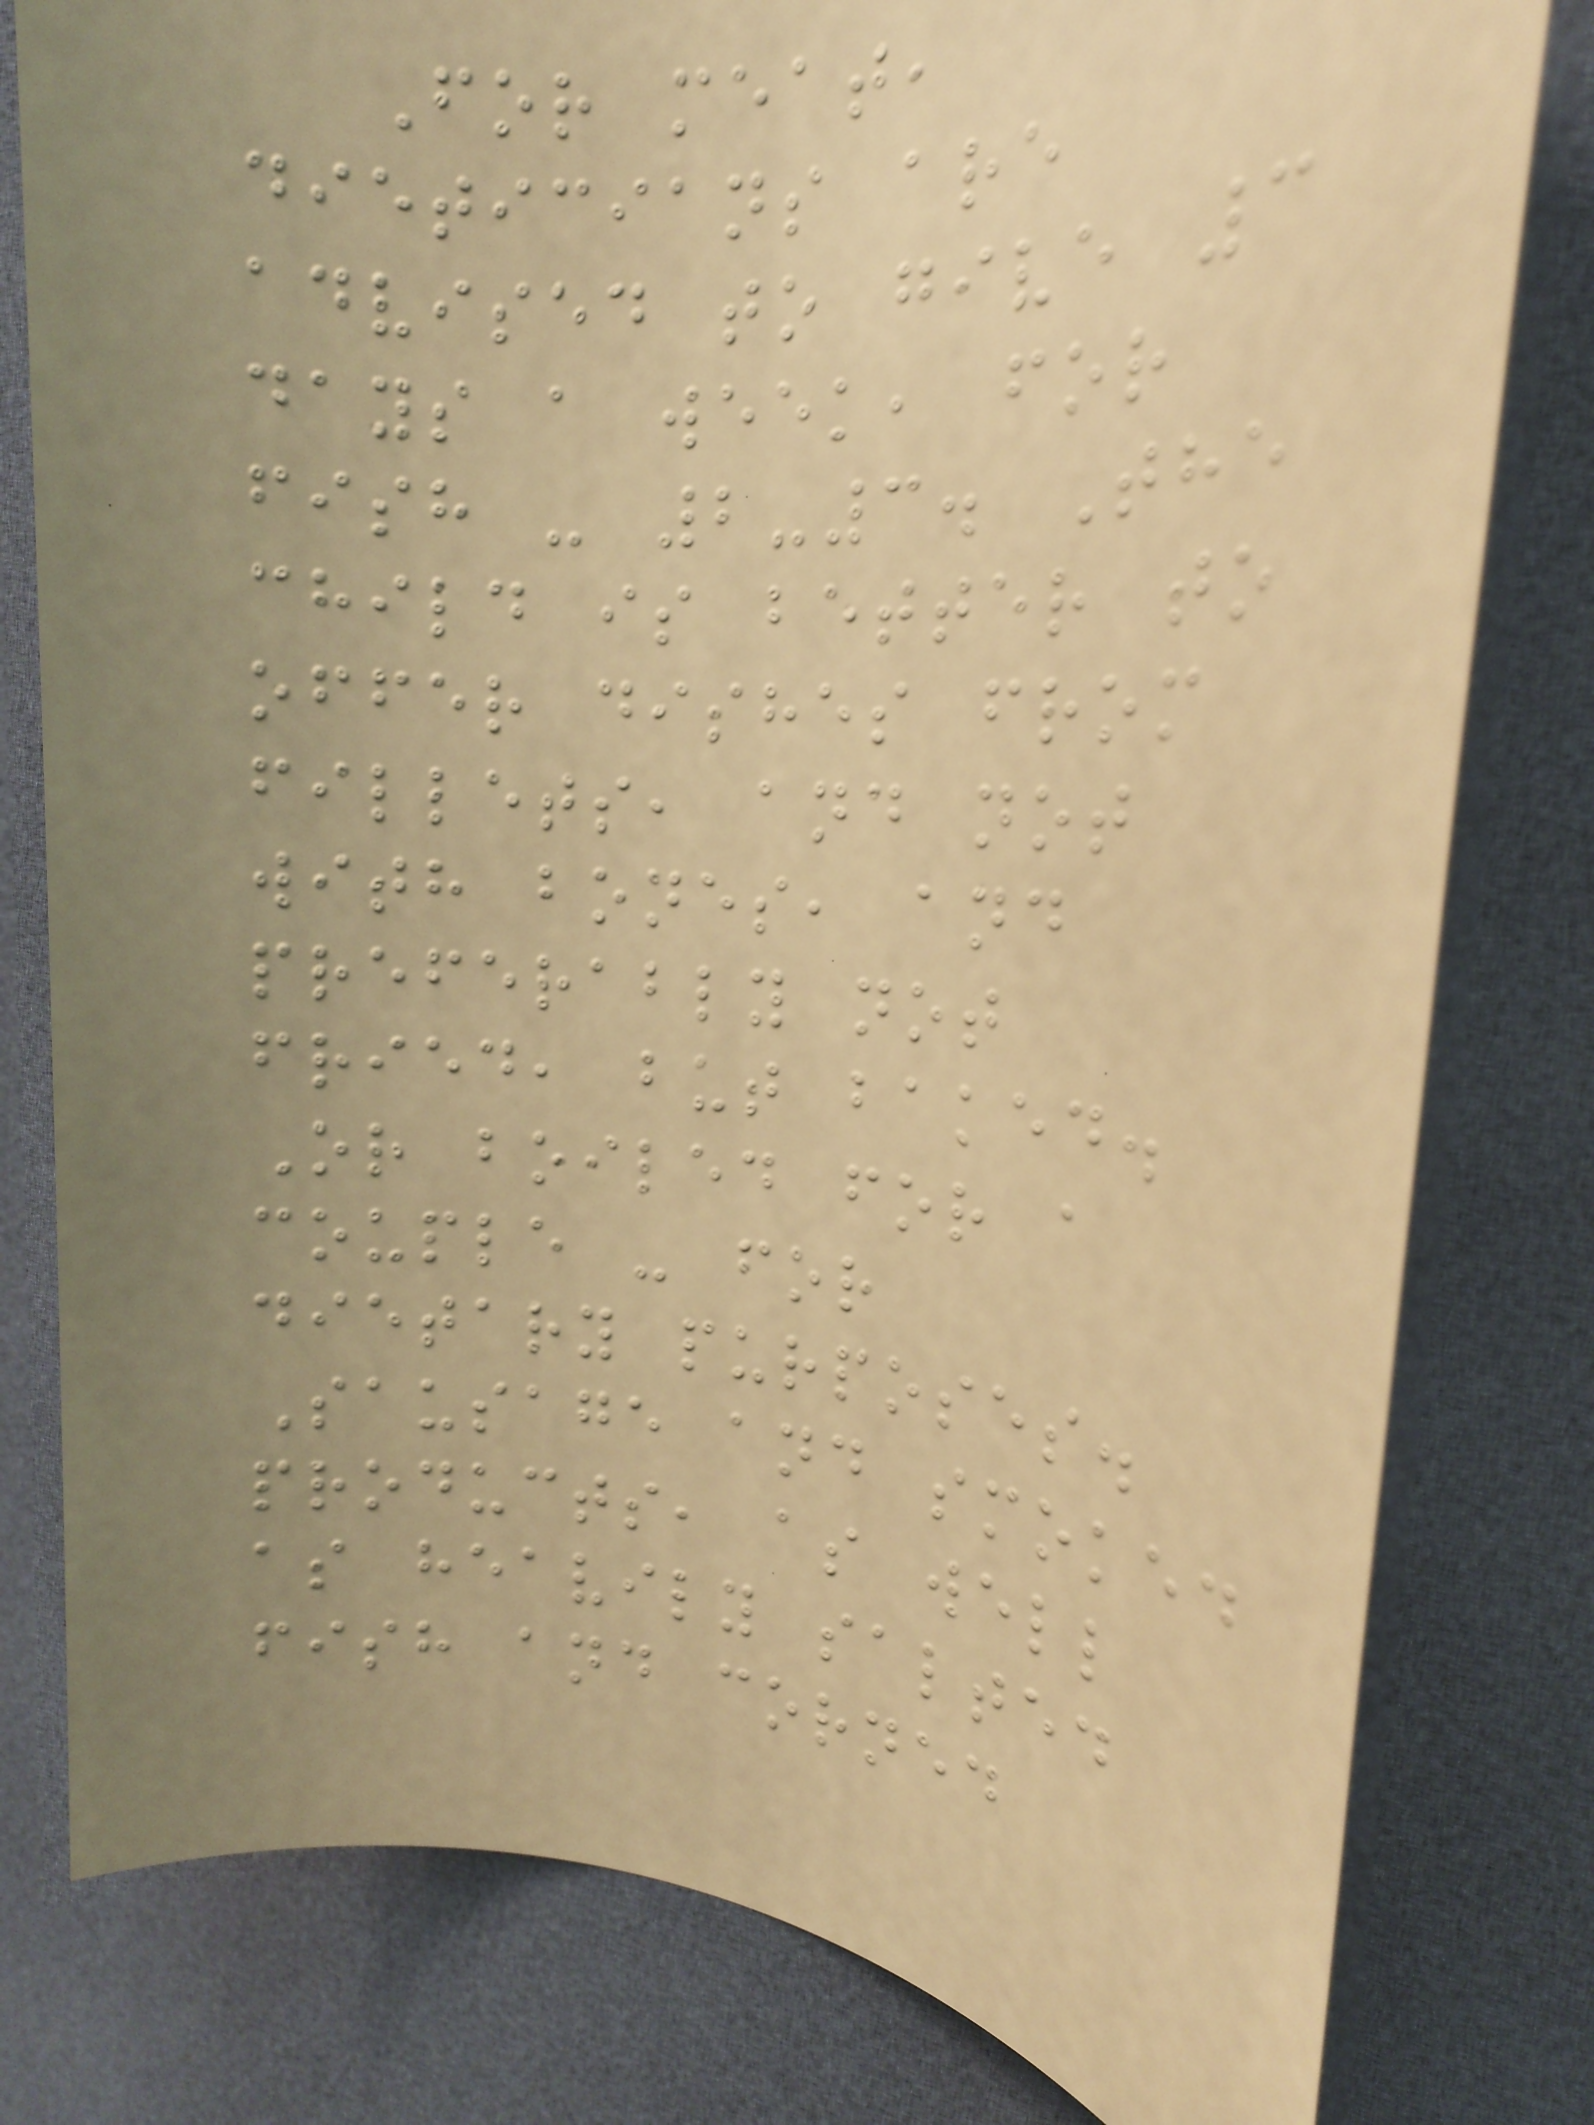For meat,
dieticians are
advised to give 3
days a week, for
fish - 2-3. The
child is better to
offer dishes from
fillets, and not
with bones, and
preferably not
fried, but baked.
Or boiled for a
couple - for
dietary purposes.
Sausage and smoked
products, as well
as heavily salted
fish and corned
